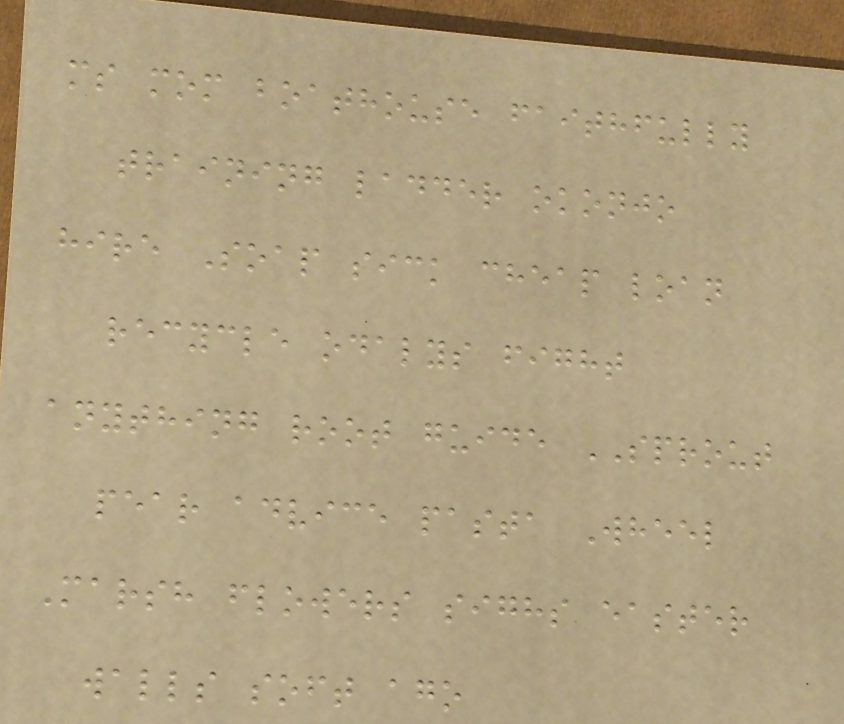ms mom boathouse faithfully
training ladder okonjo
hire Soap sick cheap loan
recycle odalys fight
anything root guide SPROUT
pear advice pasta Wheel
Marsh flowers sighs easter
walls soft ago
